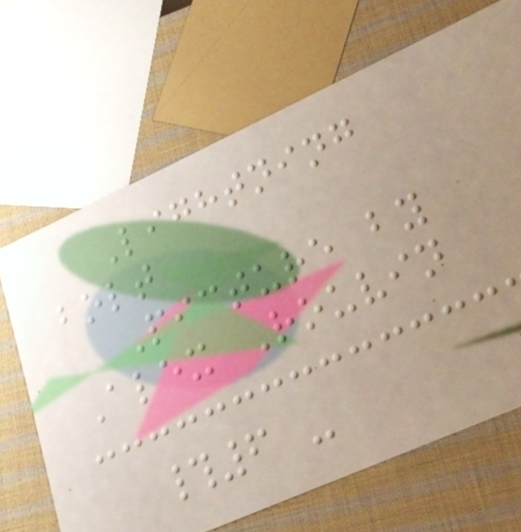Lightning
bolt
Picture by
Alex Rouvin
#6 -
